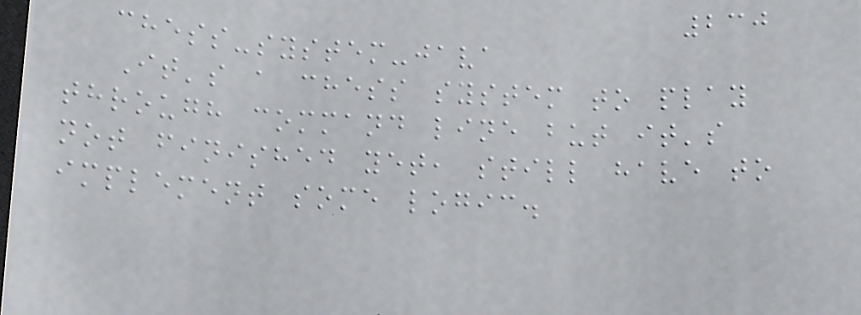230
chess-system-java
It's a chess system to play
through command line but it's
not finished yet, still have to
implement some logic.
